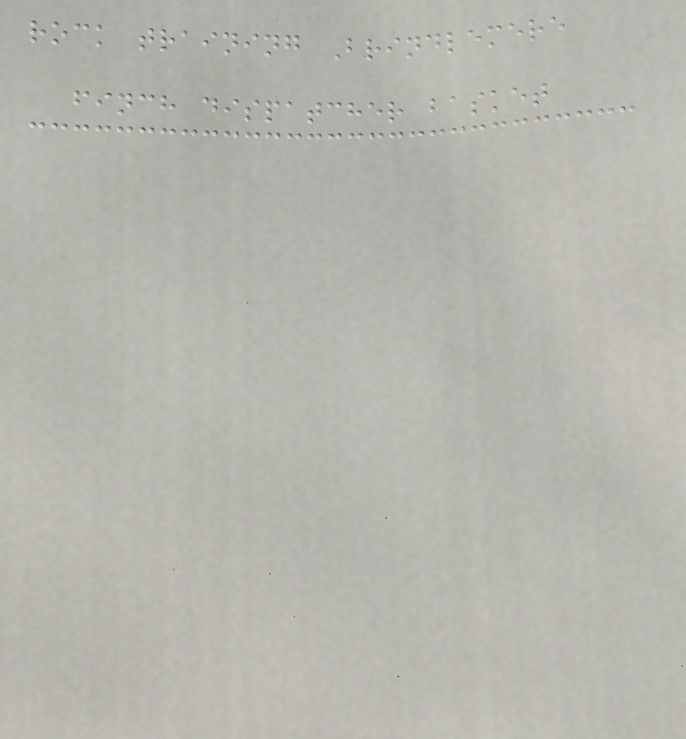rock training Brindlemere
finch dispatcher basket
